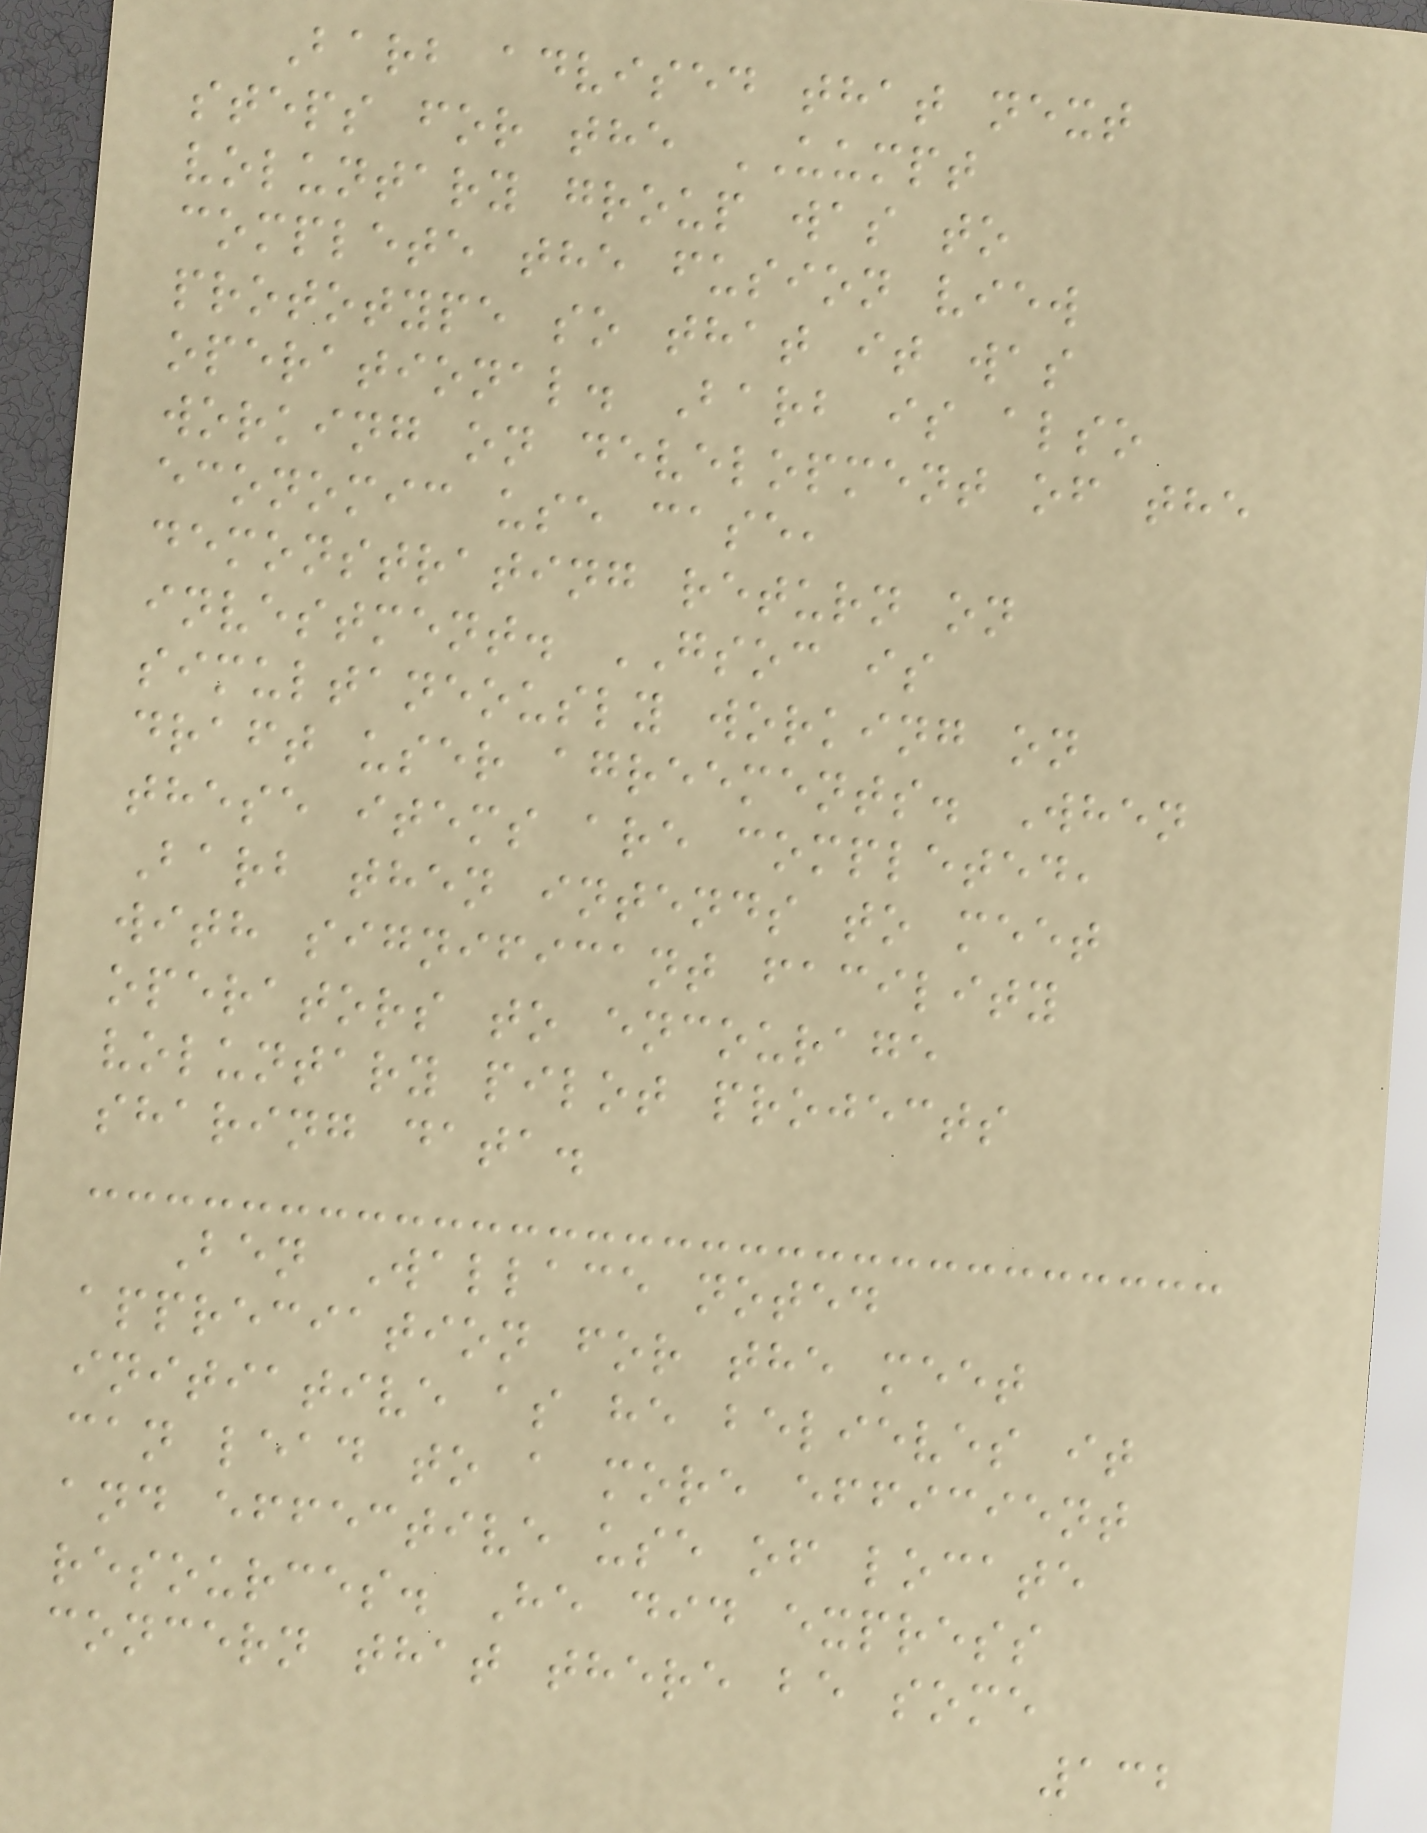Barb advised that next
steps for the UUMPT
voluntary group was to
complete the fusion view
prototype so that it was
operational. Barb is also
working on development of the
economic use case,
demonstrating return on
investment. GSOC is
simultaneously working on
draft user agreements. When
these items are completed,
Barb then intends to meet
with significant facility
operators to encourage
voluntary pilot projects
sharing data.
Ben Wallace noted
appreciation for the meet
initiative as he believes it
can lead to a more efficient
and effective use of locate
resources. He did express
concern that there be some
132
